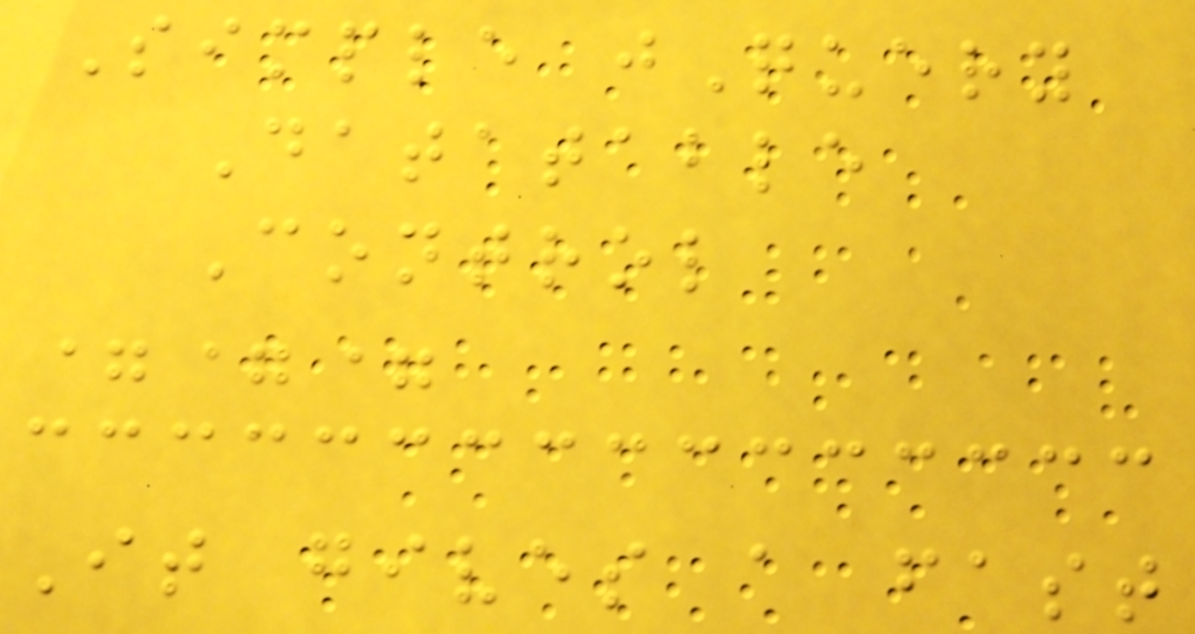Simple jQuery
Datatable
Control
===
It gives a fast
